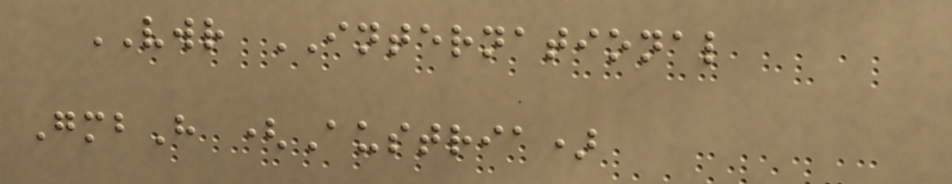VWR INTERNATIONAL
GmbH (Austria)
